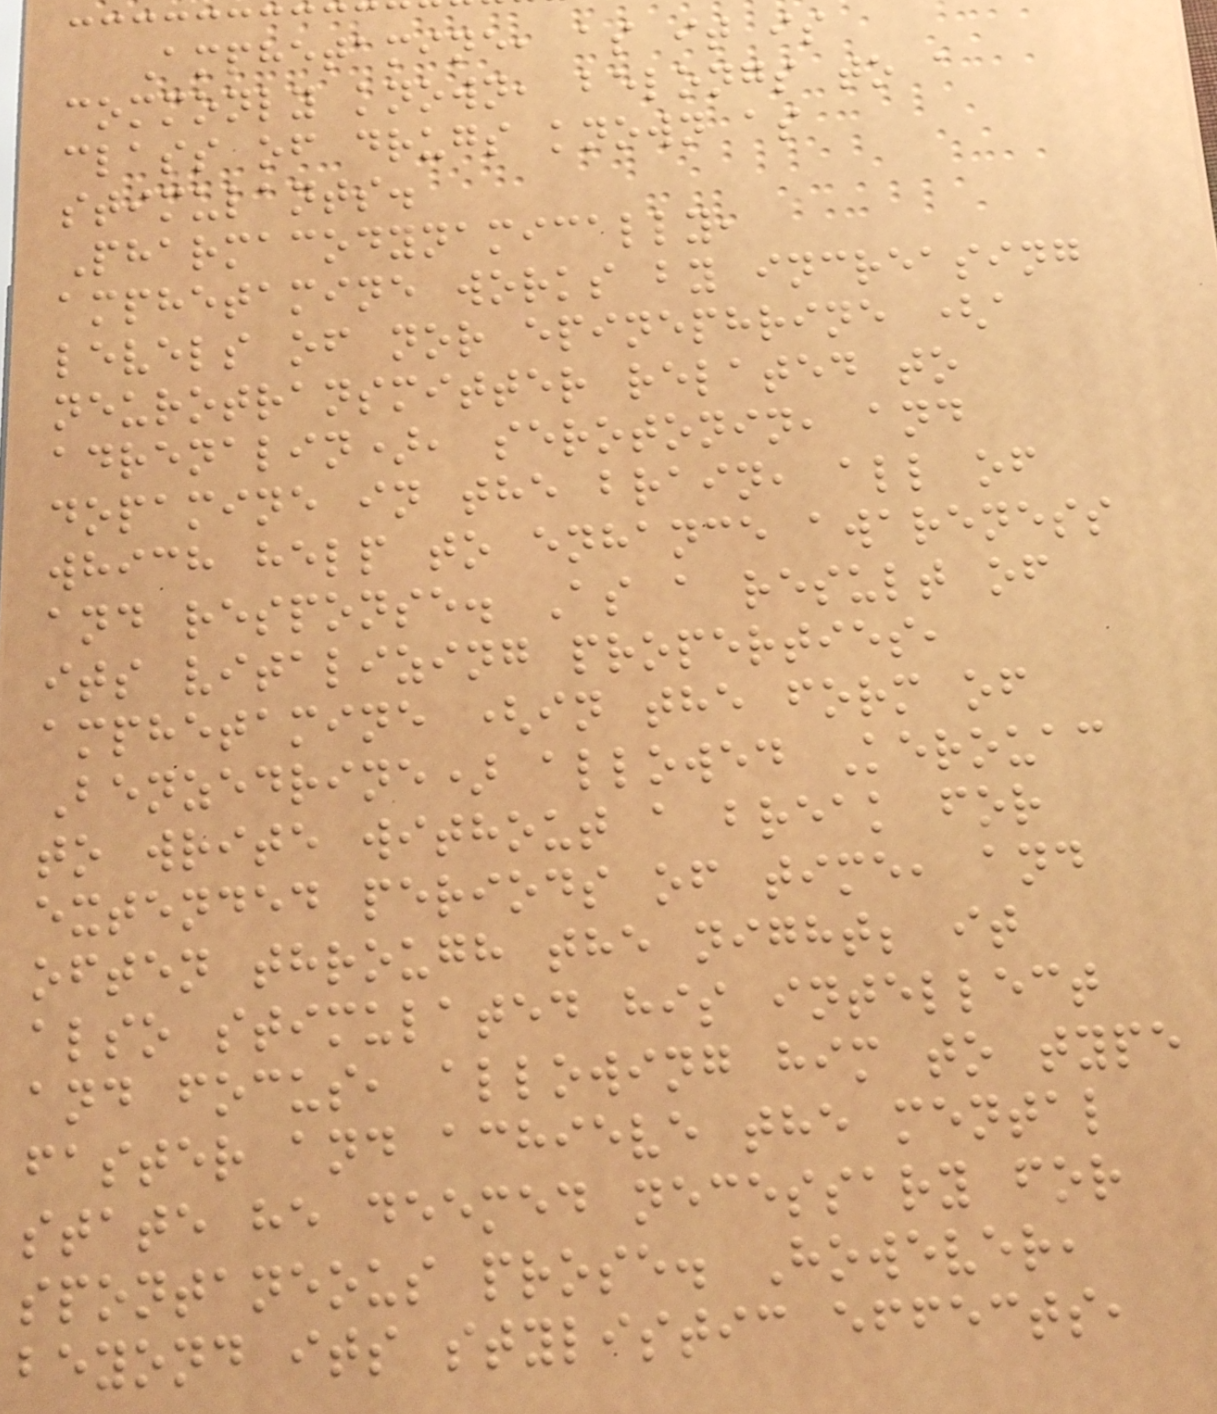Amphetamine, as it is
commonly known, belongs to a
class of drugs known as
stimulants.
Pharmacodynamically,
amphetamine works by increasing
levels of nor epinephrine (a
neurotransmitter related to
adrenalin), serotonin, and
dopamine in the brain, all of
which help to enhance awareness
and response. As a result of
its vitalizing properties,
amphetamine (in the form of
Benzedrine) allowed Kerouac
to write without a break for
extended periods of time, and
often through the night; it
also stimulated his intellect
and focus, allowing him to type
faster and achieve the mental
state he deemed necessary for
spontaneous prose. However,
beyond its stylistic effects,
